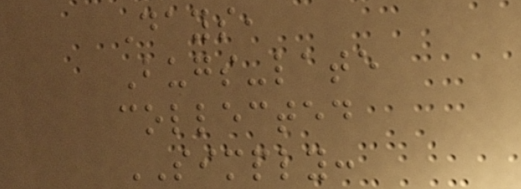Days,
Bugs-late
collected
SIMPLY:
